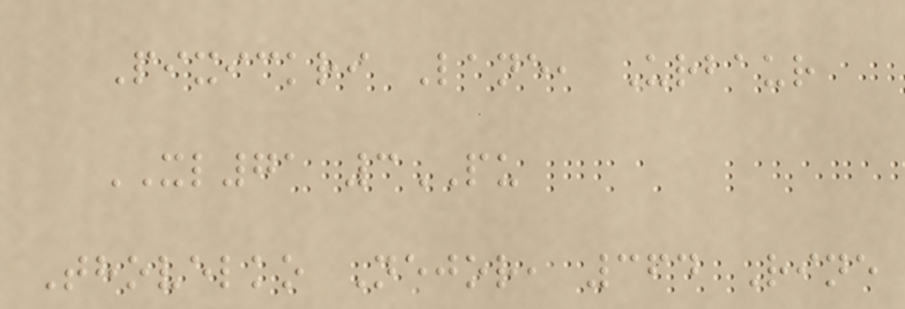Pixickri Lane, Urbaur
XL71 3PU
Thovelko Nejor, 364 Rine
